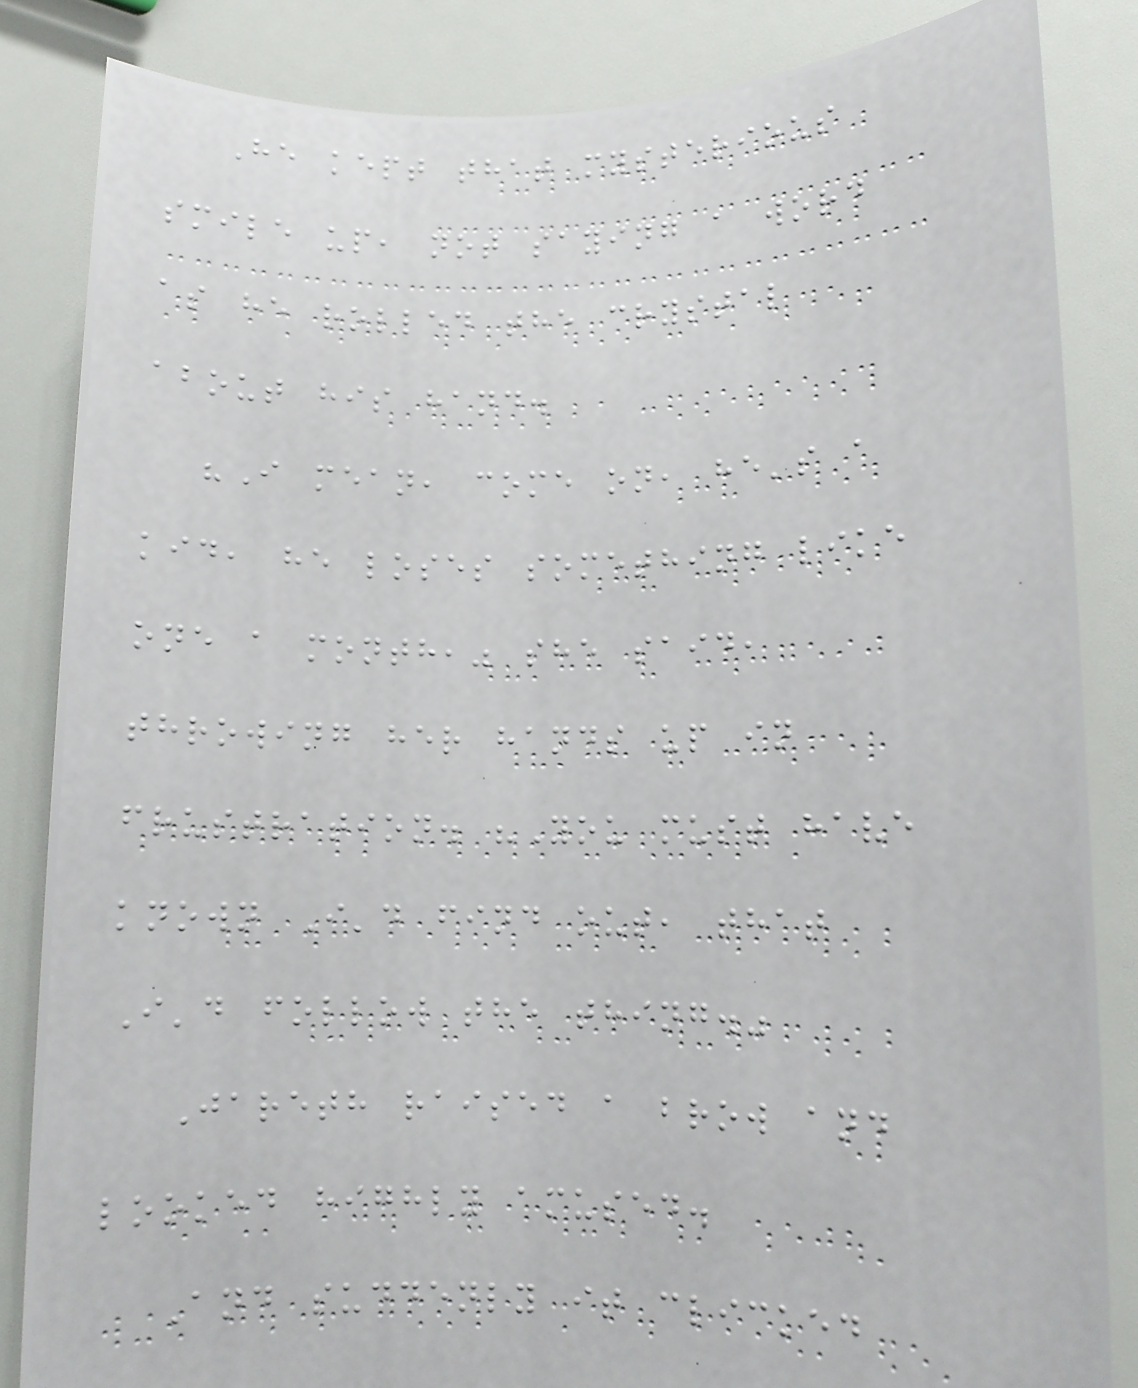He kept that mysterious
smile up, not saying a word
as he rolled the crystal
about his hand.
"I mean, come on, he's a
kid, he loses something like
one a month," she said,
throwing her hands up in
frustration. "You must have
known I'd find out, that
I'd follow the thing."
Jareth raised a brow and
looked highly amused.
And suddenly it clicked
